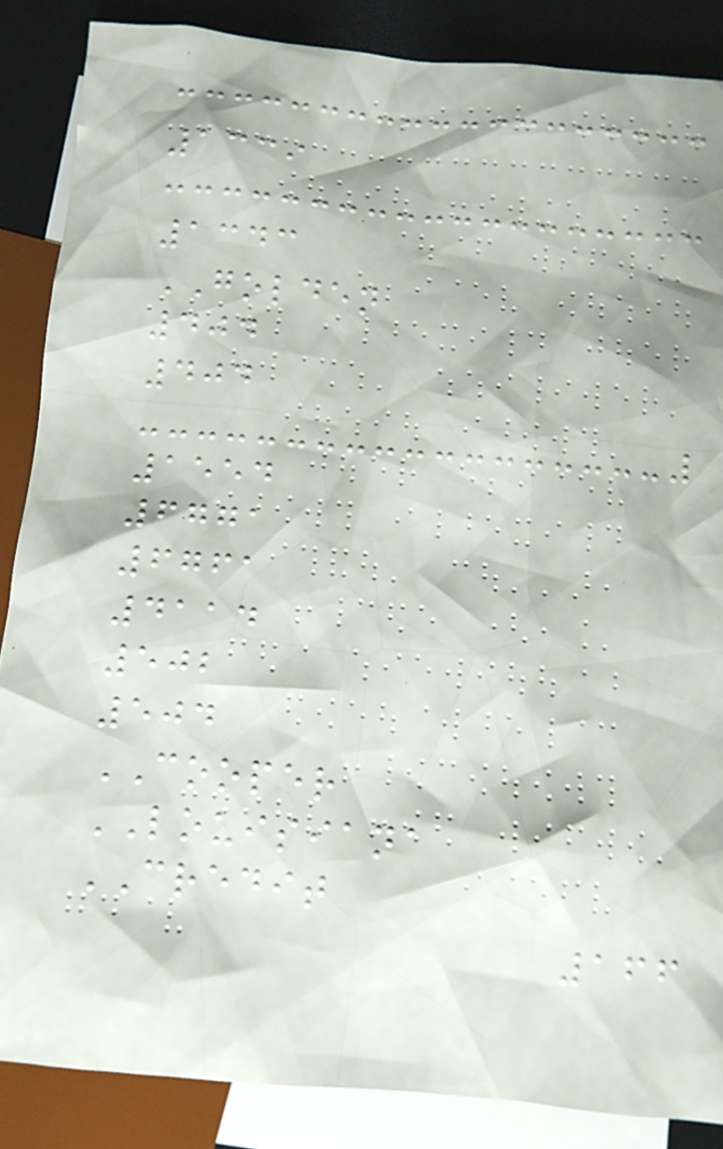1339
1343
GOLDEN
404
404
1554
6771
6761
4114
502
504
COOPER
LOUISIANA
CREDIT
166
